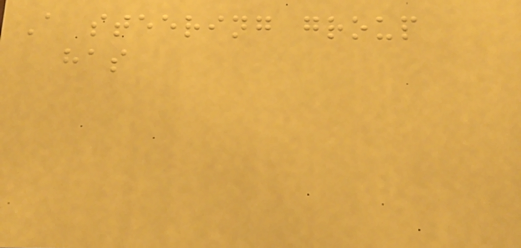A steering group
has
